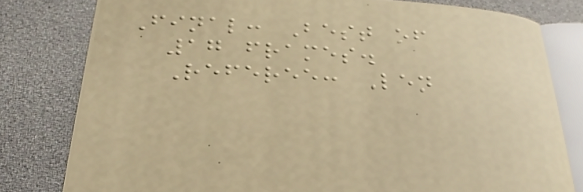Final: Best of
17 frames.
Referee: Len
